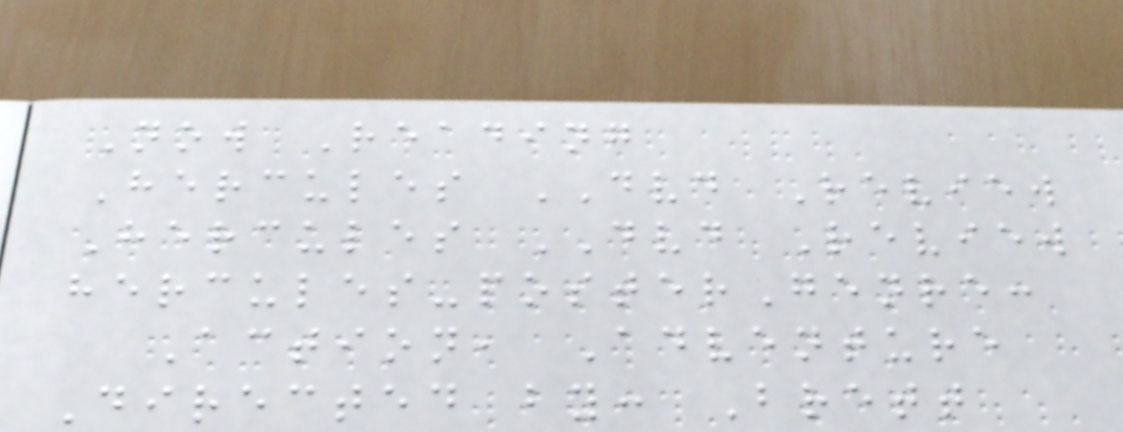Now Reading
Hercules DVD Review
Hercules DVD Review
hercules-posterGenre:
Action, Adventure
Directed by: Brett
